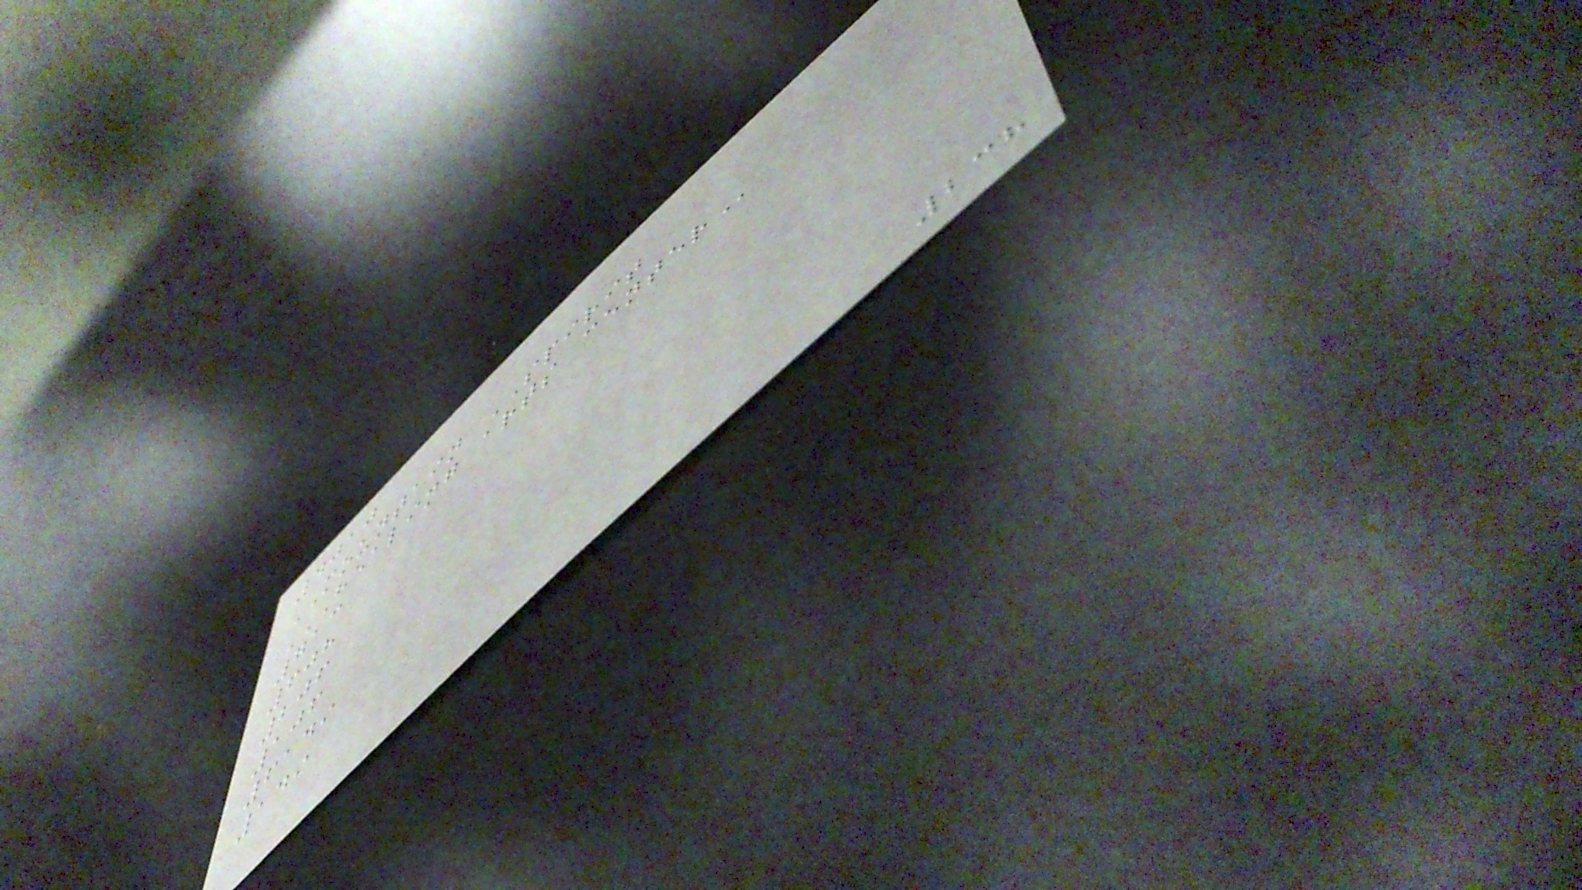4010
MOUNTAIN SPIRIT
HEALING ARTS CENTER
713
608
206
106
6149
149
238
